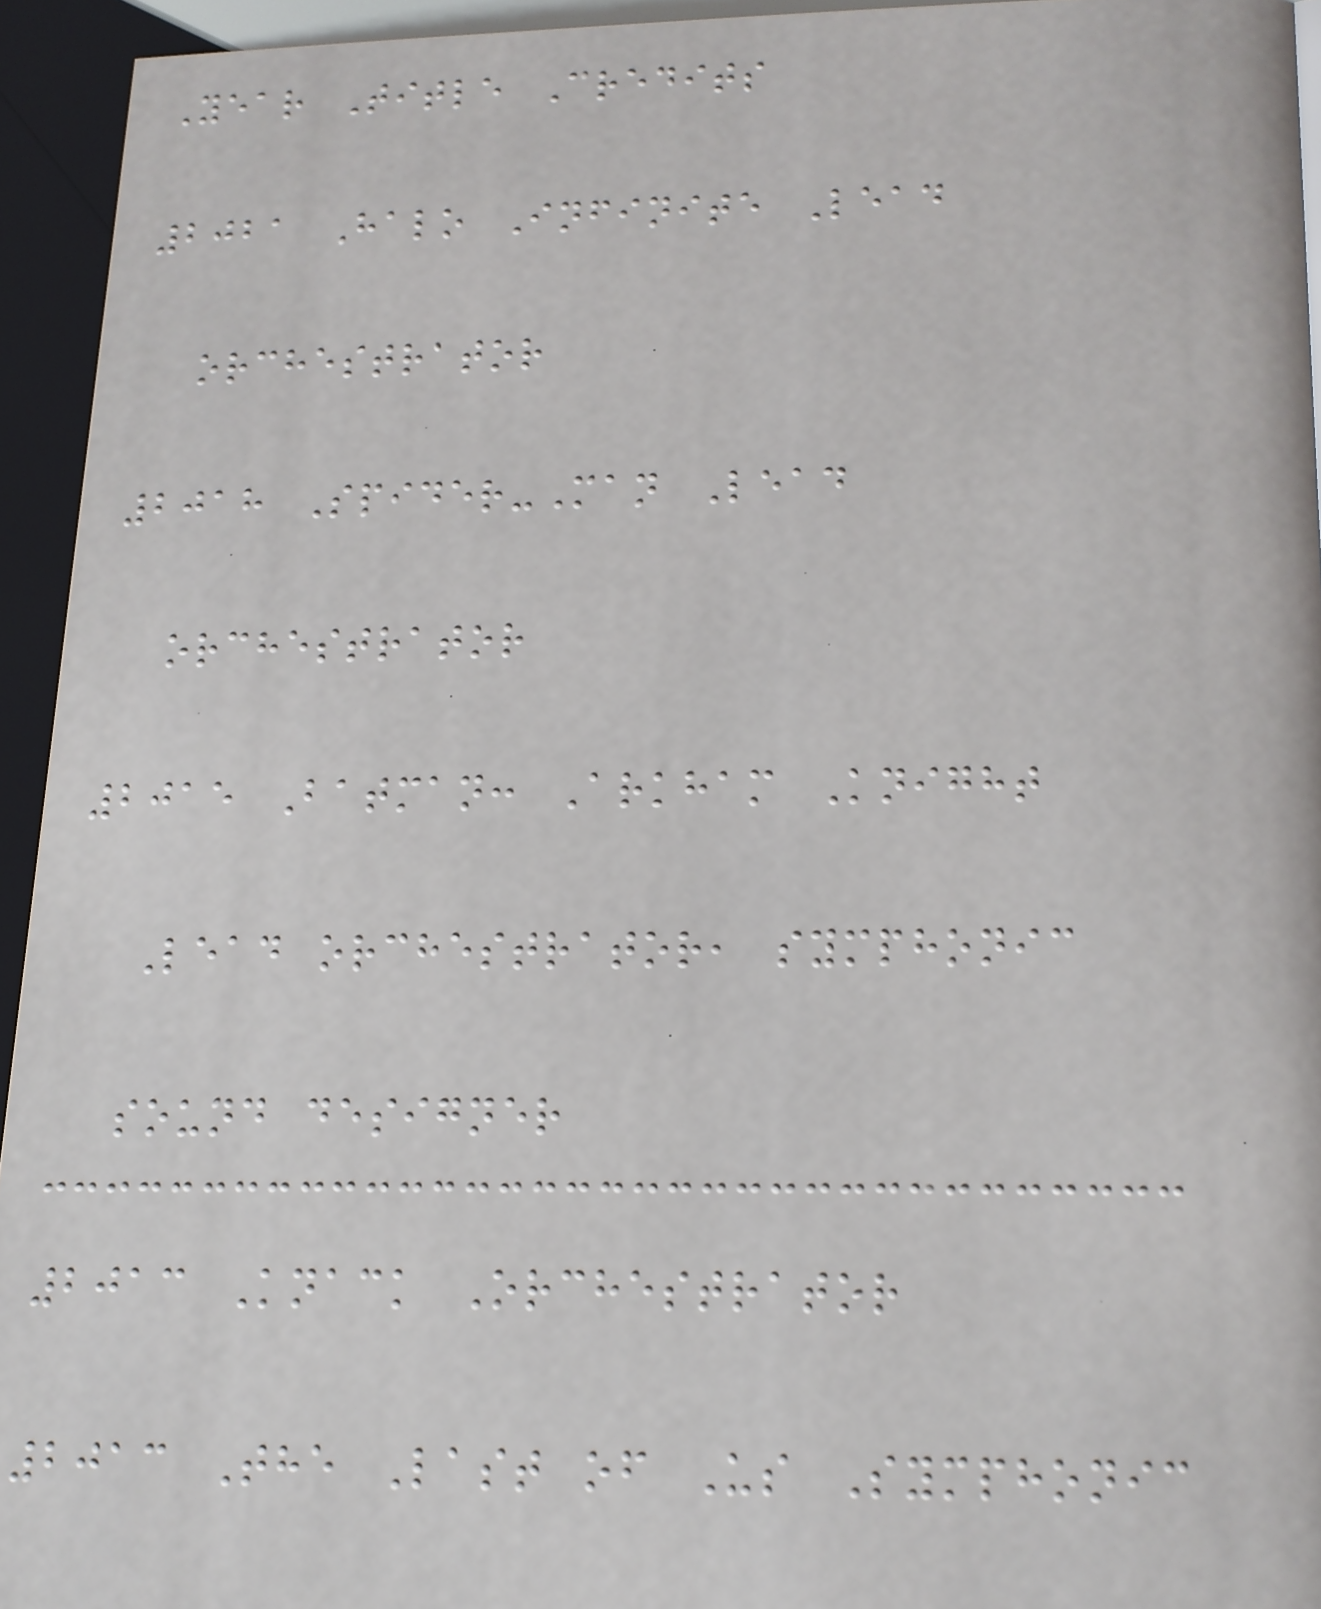Year Title Credits
2021 Halo Infinite Lead
orchestrator
2018 Spider-Man Lead
orchestrator
2015 Batman: Arkham Knight
Lead orchestrator, symphonic
sound designer
2013 Knack Orchestrator
2013 The Last of Us Symphonic
